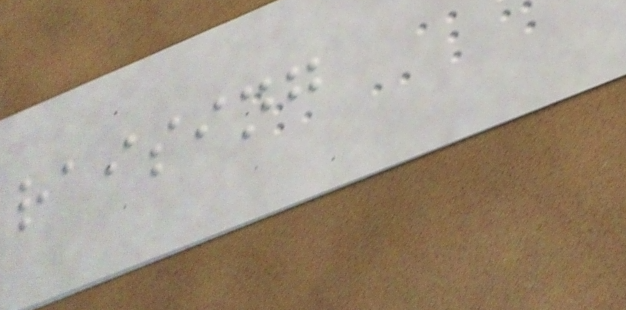raising
